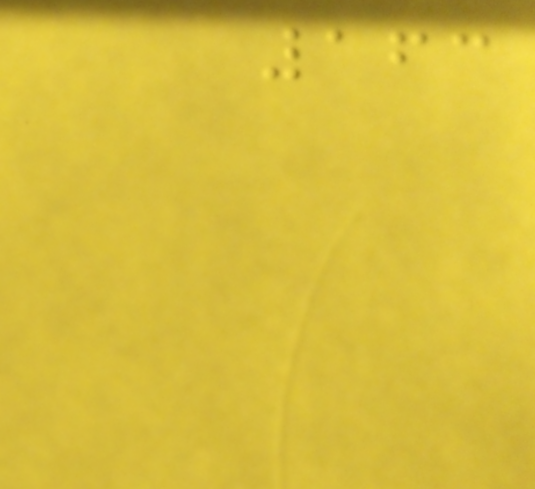163
